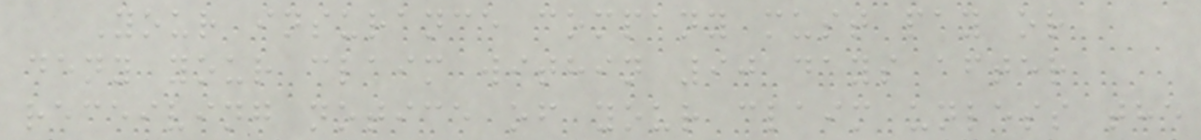Your insurance company must pay or
deny your claim within 90 days after
receiving notice of your claim unless the
